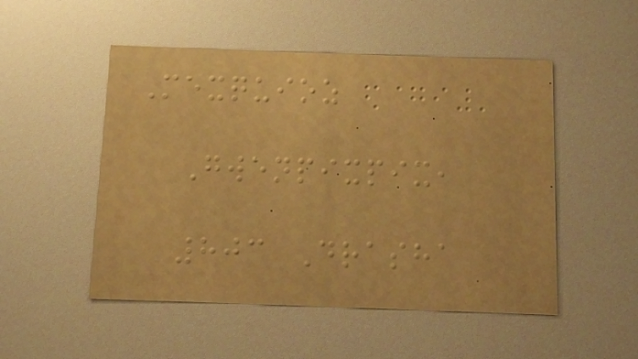Mexquioz
Gwenpixpix,
803 Drasha
